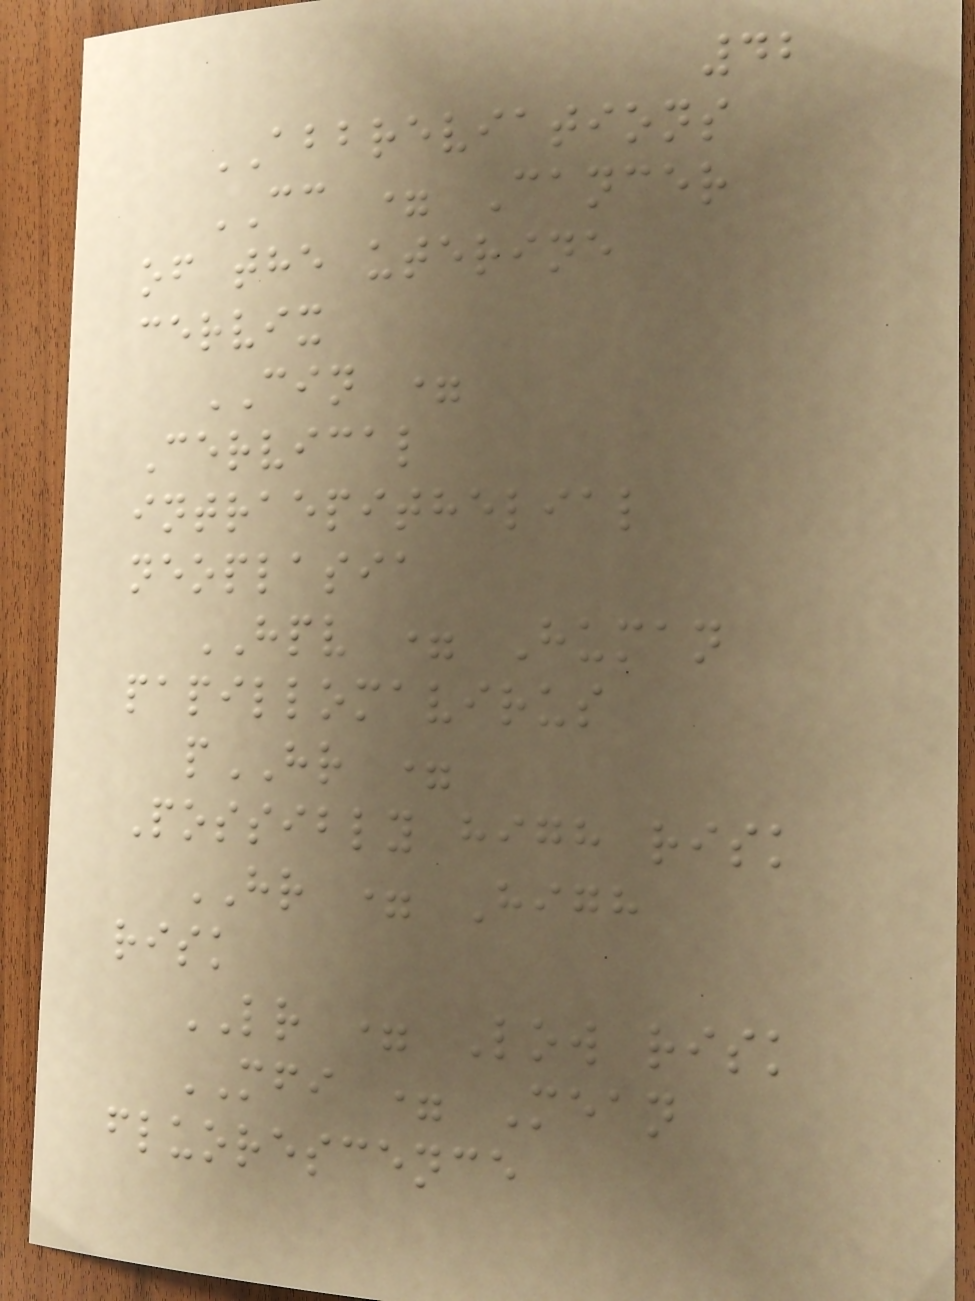42
ABBREVIATIONS
CC = Cancer
of the uterine
cervix
CIN =
Cervical
intraepithelial
neoplasia
HPV = Human
papillomavirus
pHR =
Possibly high risk
HR = High
risk
LR = Low risk
MFI = Mean
fluorescence
